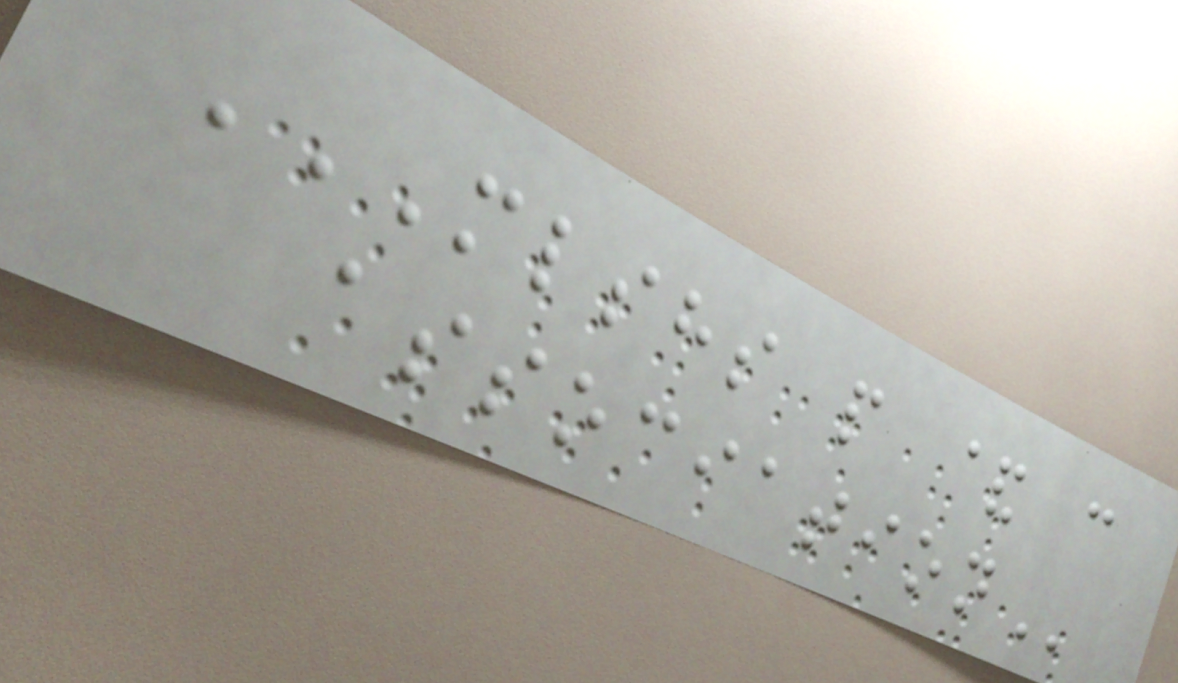MLSHS P & C
ASSOCIATION
